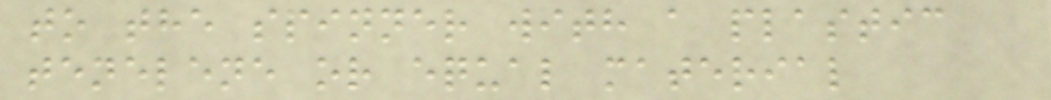to the spinner with a plastic
tenelene or equal material
